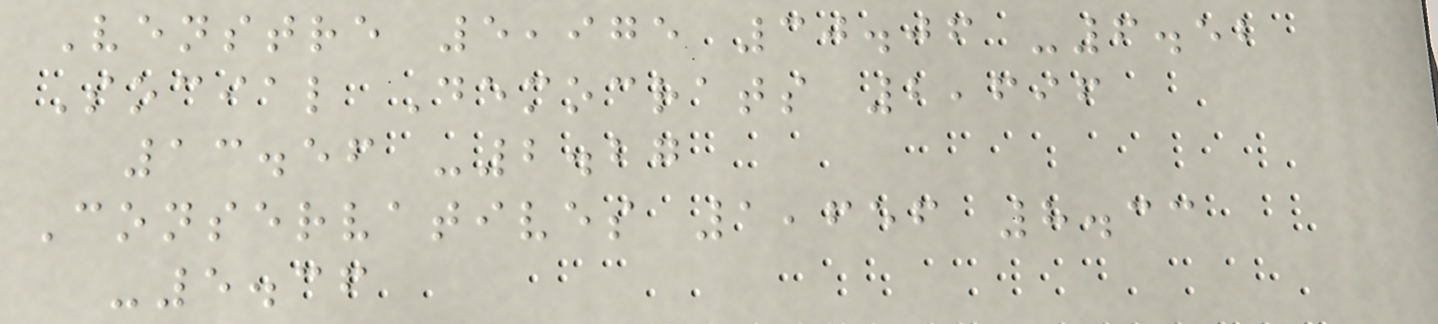Venstre 5,975 30.06 -6.52
Social Democrats 2,696
13.56 -2.27
Conservatives 1,656 8.33
-5.36
